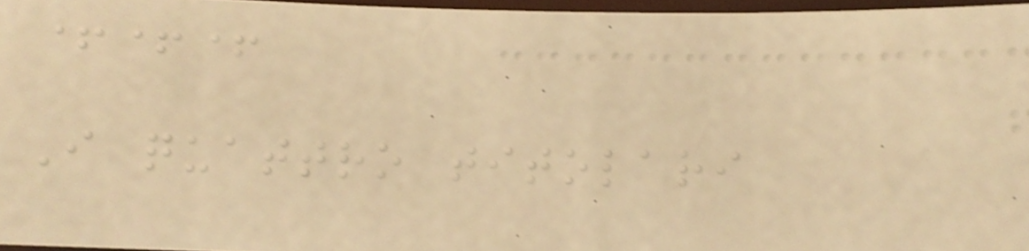+++
I quattro titolari
